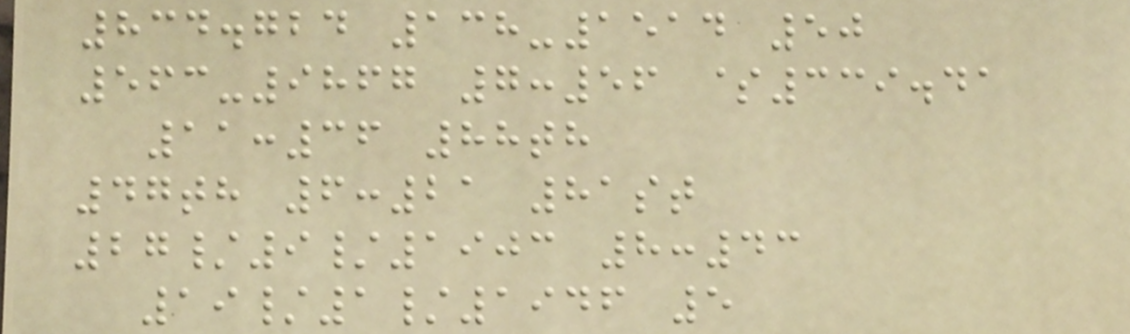834.724 138-1514 50
563-9867 7:56 $339.41
11:36 88th
47th 6:21 81st
27/9/1903 8:43
19/1/1946 5
